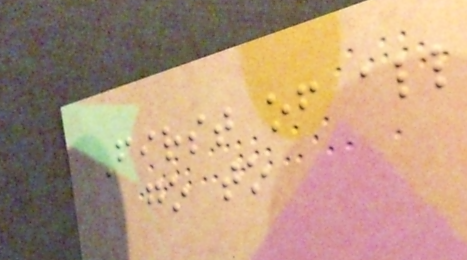First of all
go to
